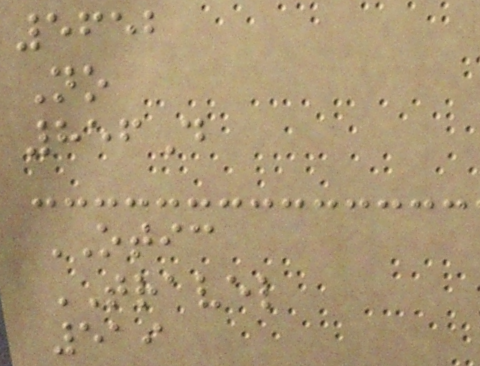5652
No
856D
OTIC
TRAVEL
519
